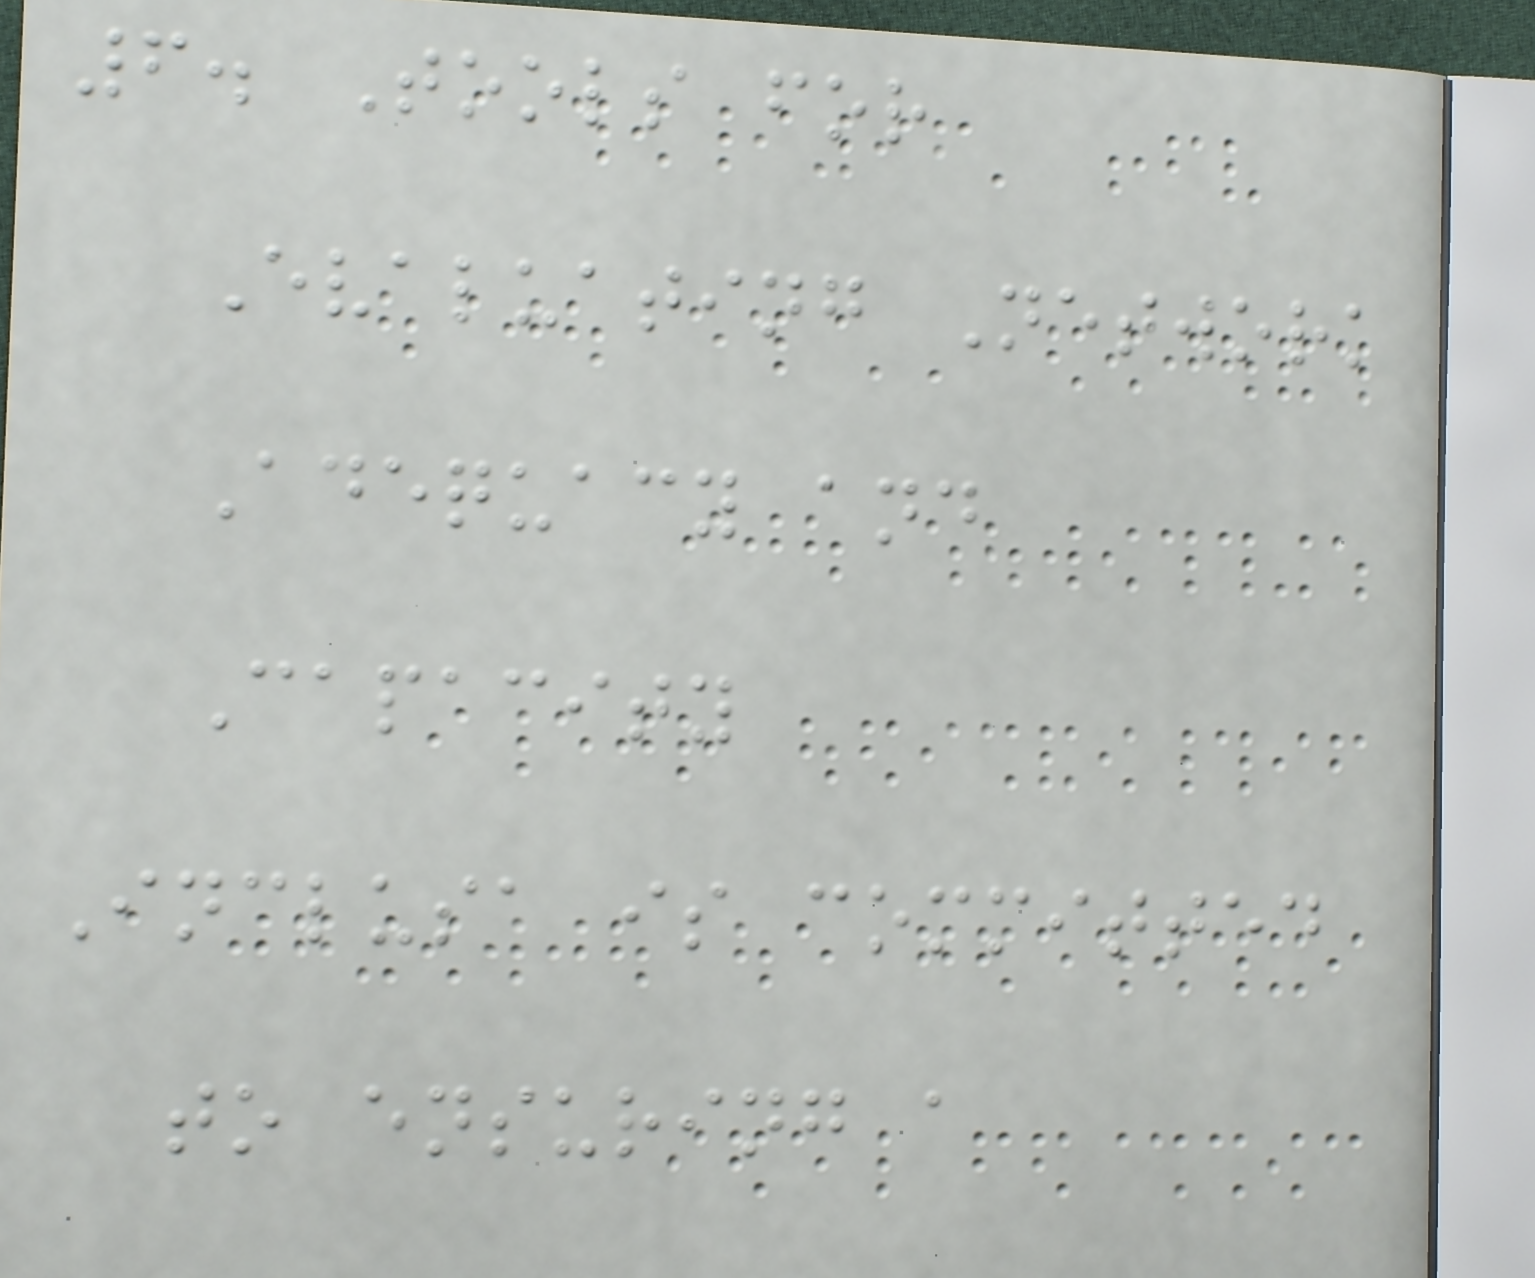6. Tools for
Evaluating Network
Adequacy and
Capacity
Inclusa is committed
to ensuring a
